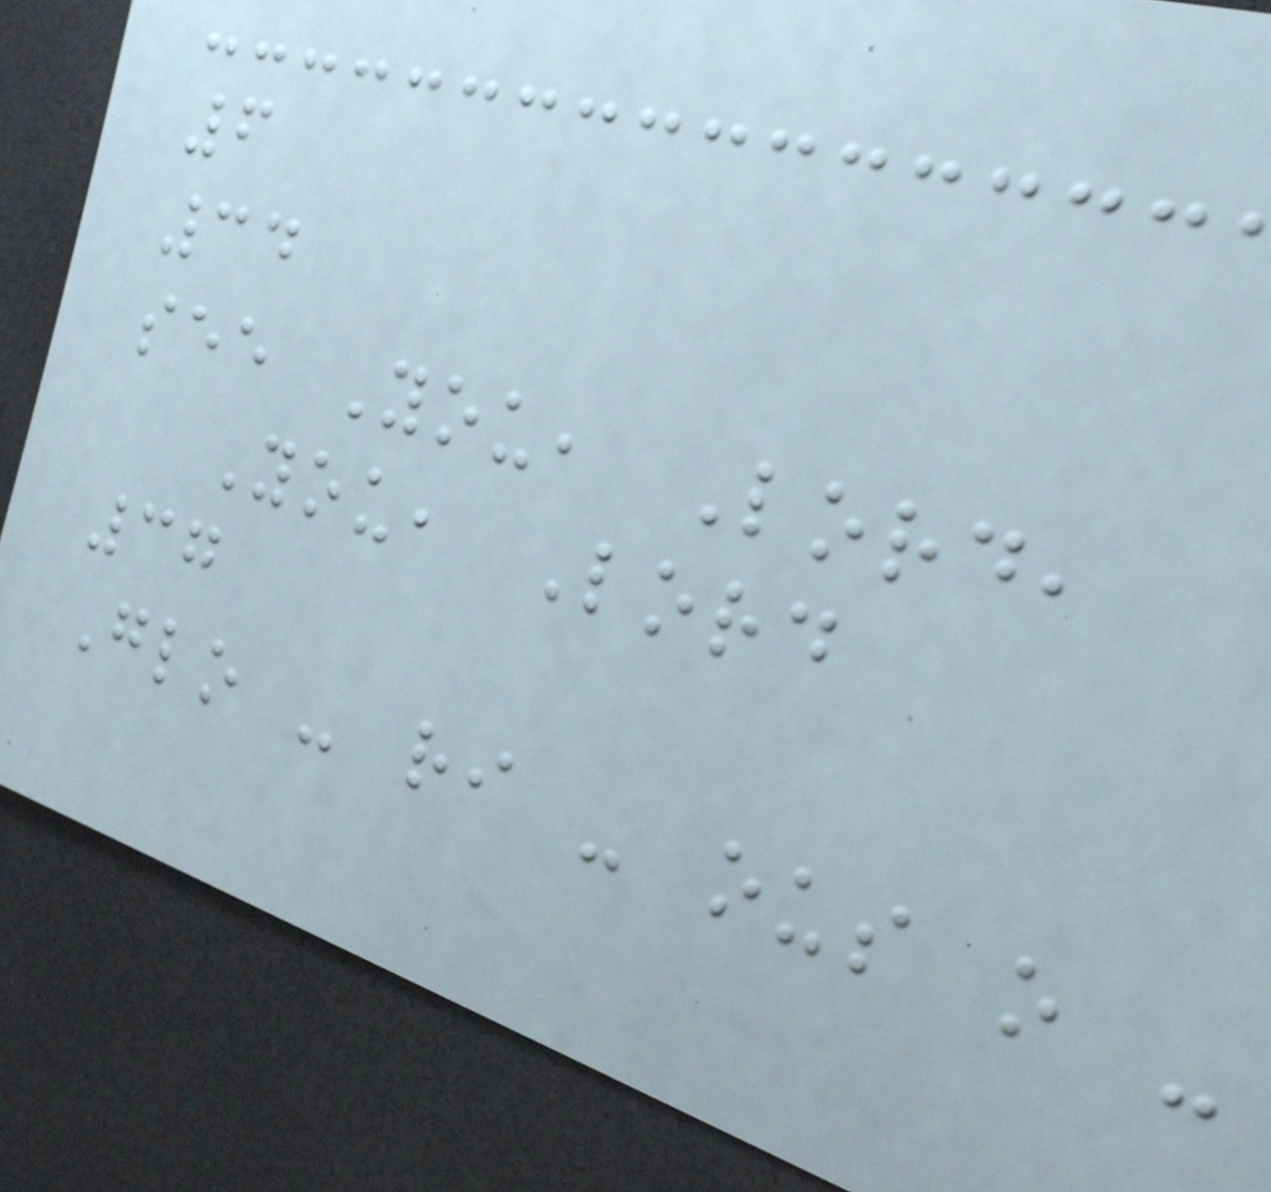6
34
see You, Lord,
You, Lord
37
Glo - ri - ous o -
